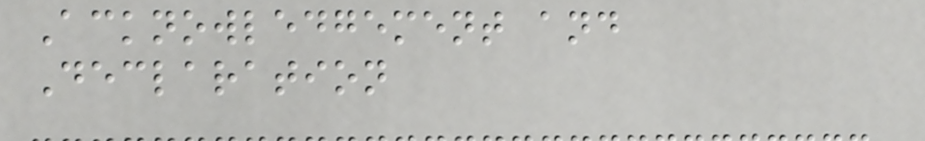Acknowledgement and
Declaration
